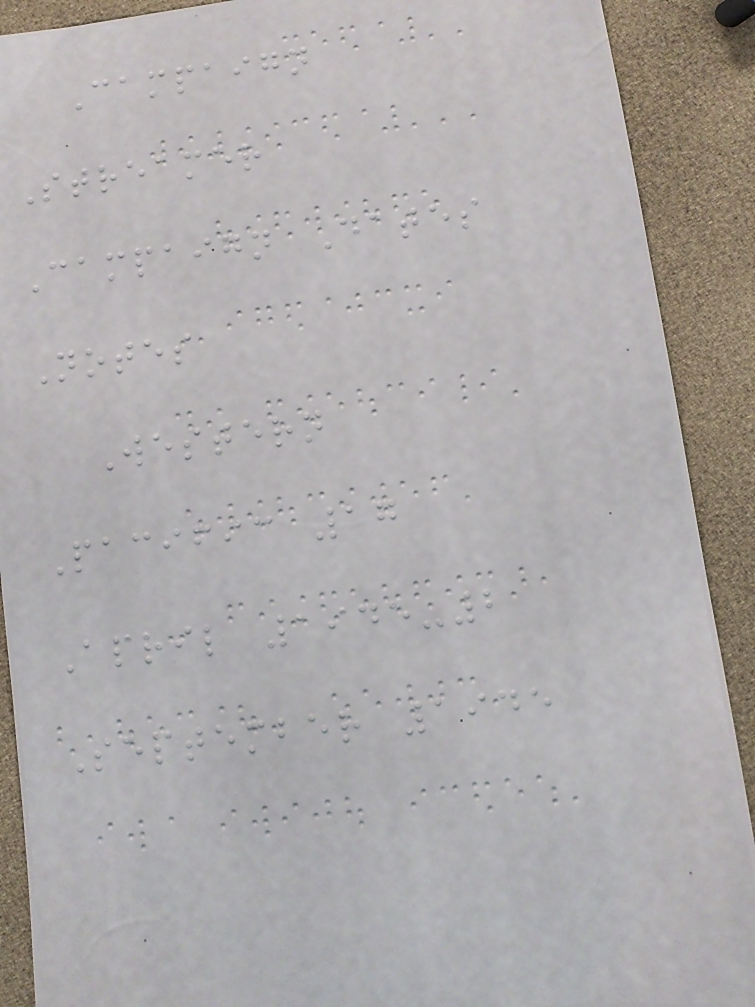Campaign
Streamer
Campaign Dates
Notes
Western
Pacific 17
April 1945-2
September 1945
